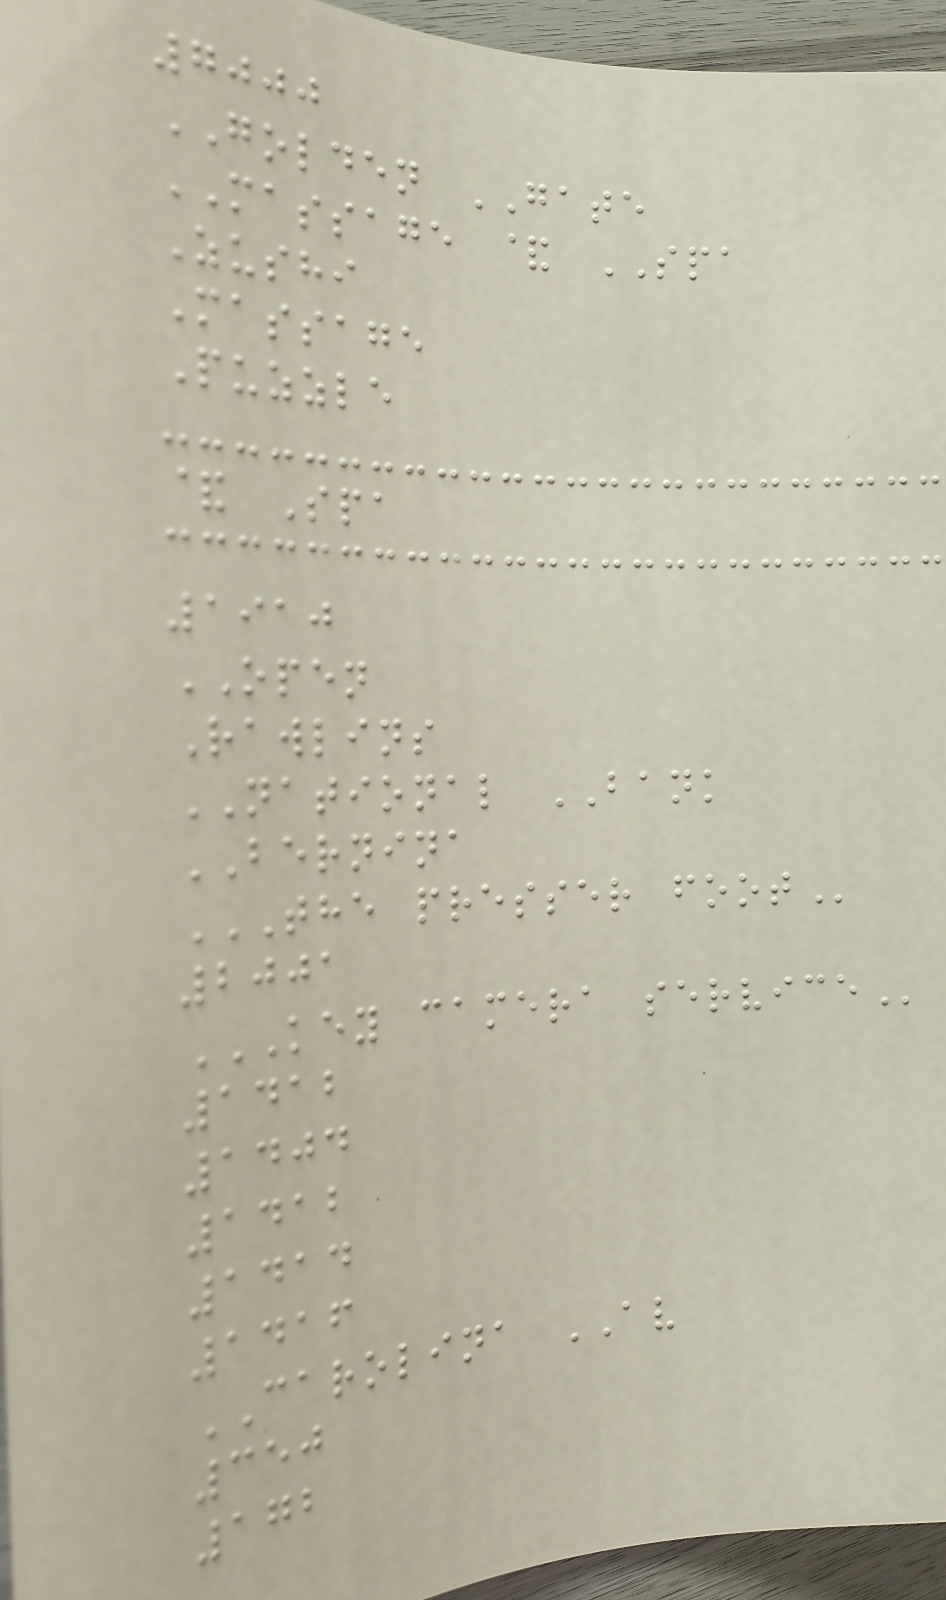7000
GOLDEN GATE
MASSAGE & SPA
Zushi
Massage
Puzzle
& Spa
1910
OPEN
Rawlins
NATIONAL BANK
BERNINA
THE PRESSER FOOT
2001
KEY CAMERA SERVICE
1412
1404
1412
1414
1416
CAROLINA AV
350
172
